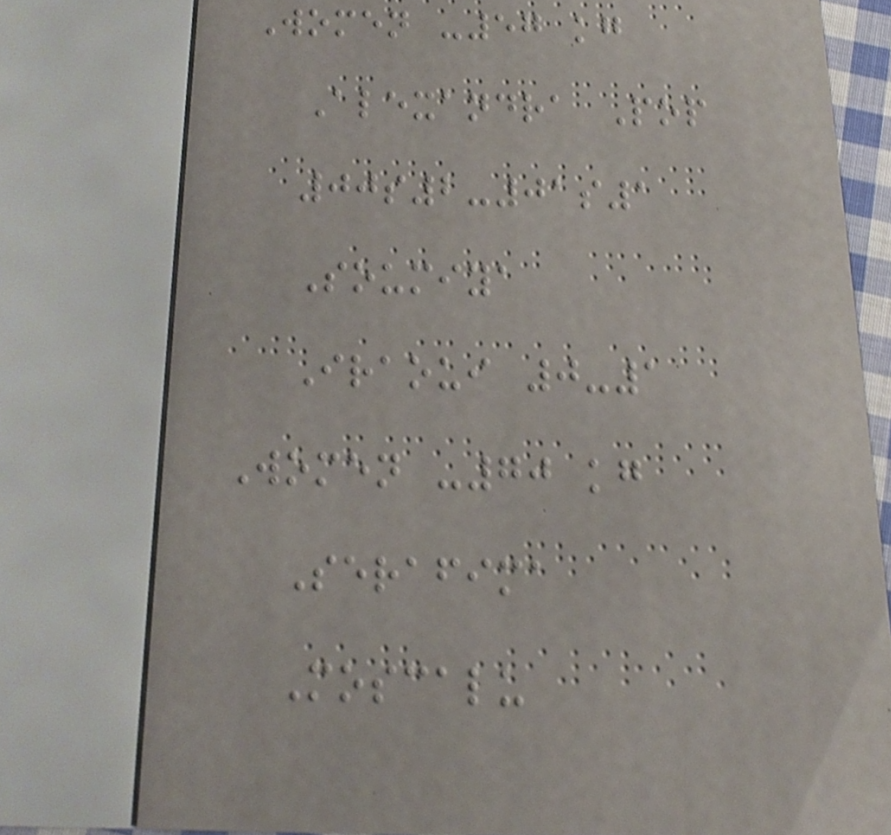Women -57 kg
Alexandra Pop
00s2-01s1
Soumiya
Iraoui 0-1
Women -70 kg
Serafima
Moscalu
